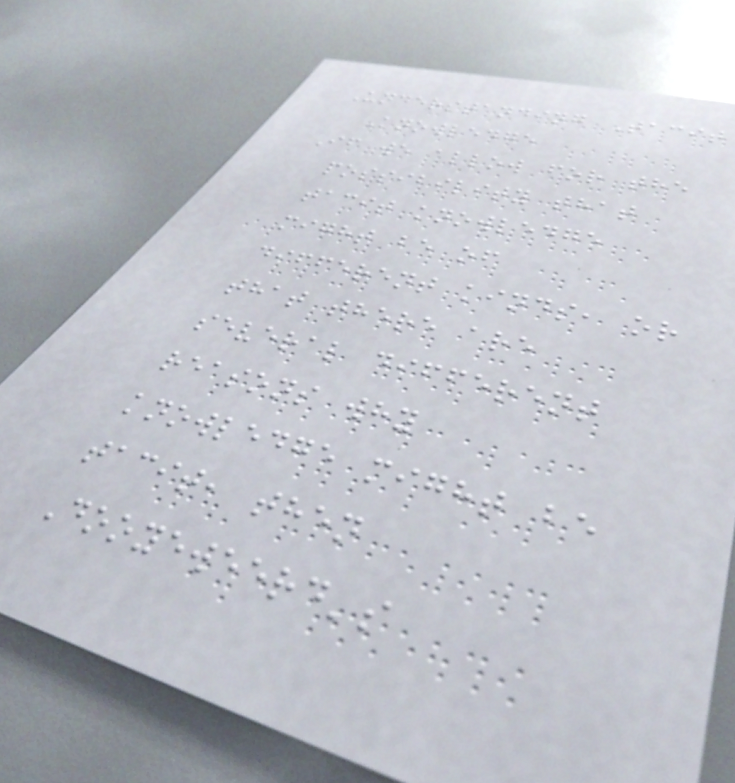Understanding Tacit
Knowledge
If we allow for the
possibility that
tacit knowledge
might be of
different kinds, or
that there are
several different
reasons why
knowledge might be
tacit, then
Dooyeweerd's
